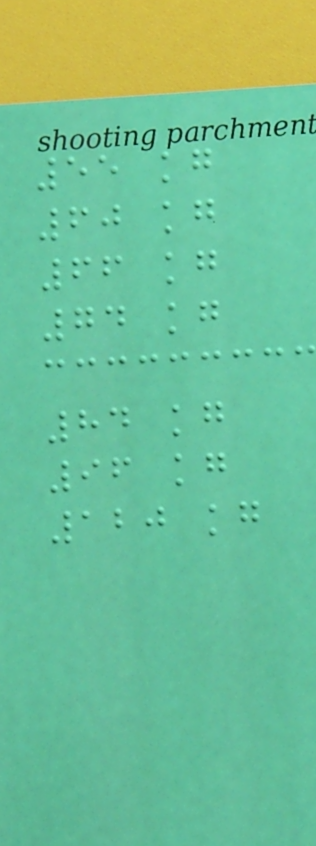55 kg
60 kg
66 kg
74 kg
84 kg
96 kg
120 kg
